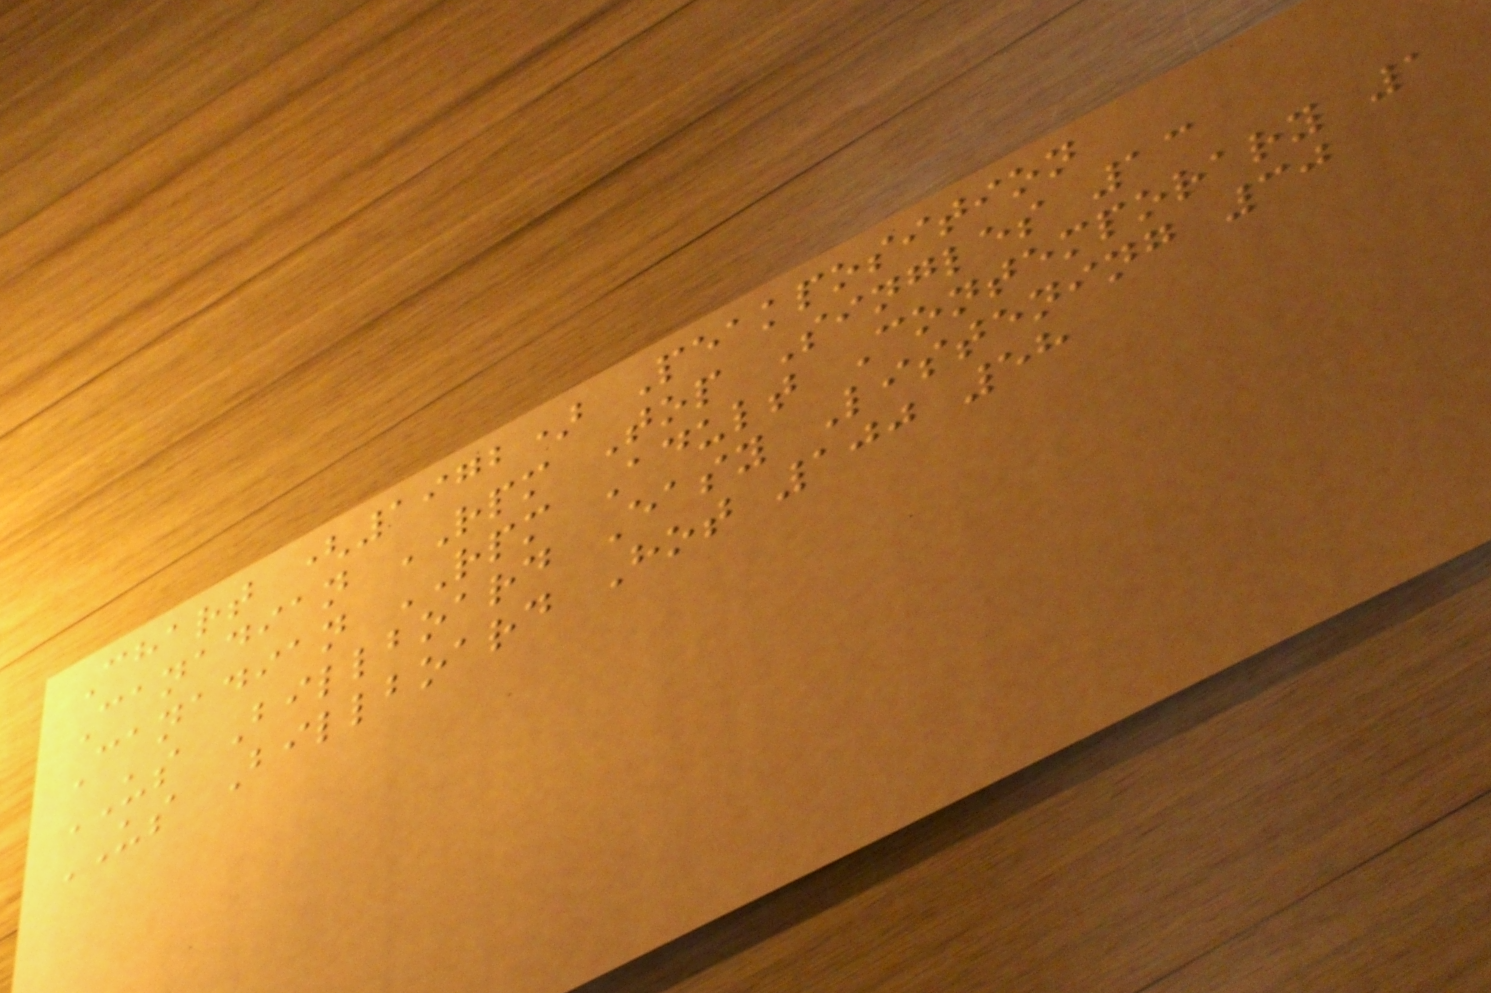Chart (1972) Peakposition
Canadian RPM Top Singles 13
Canadian RPM Adult Contemporary 1
US Billboard Easy Listening 30
US Billboard Hot 100 58
